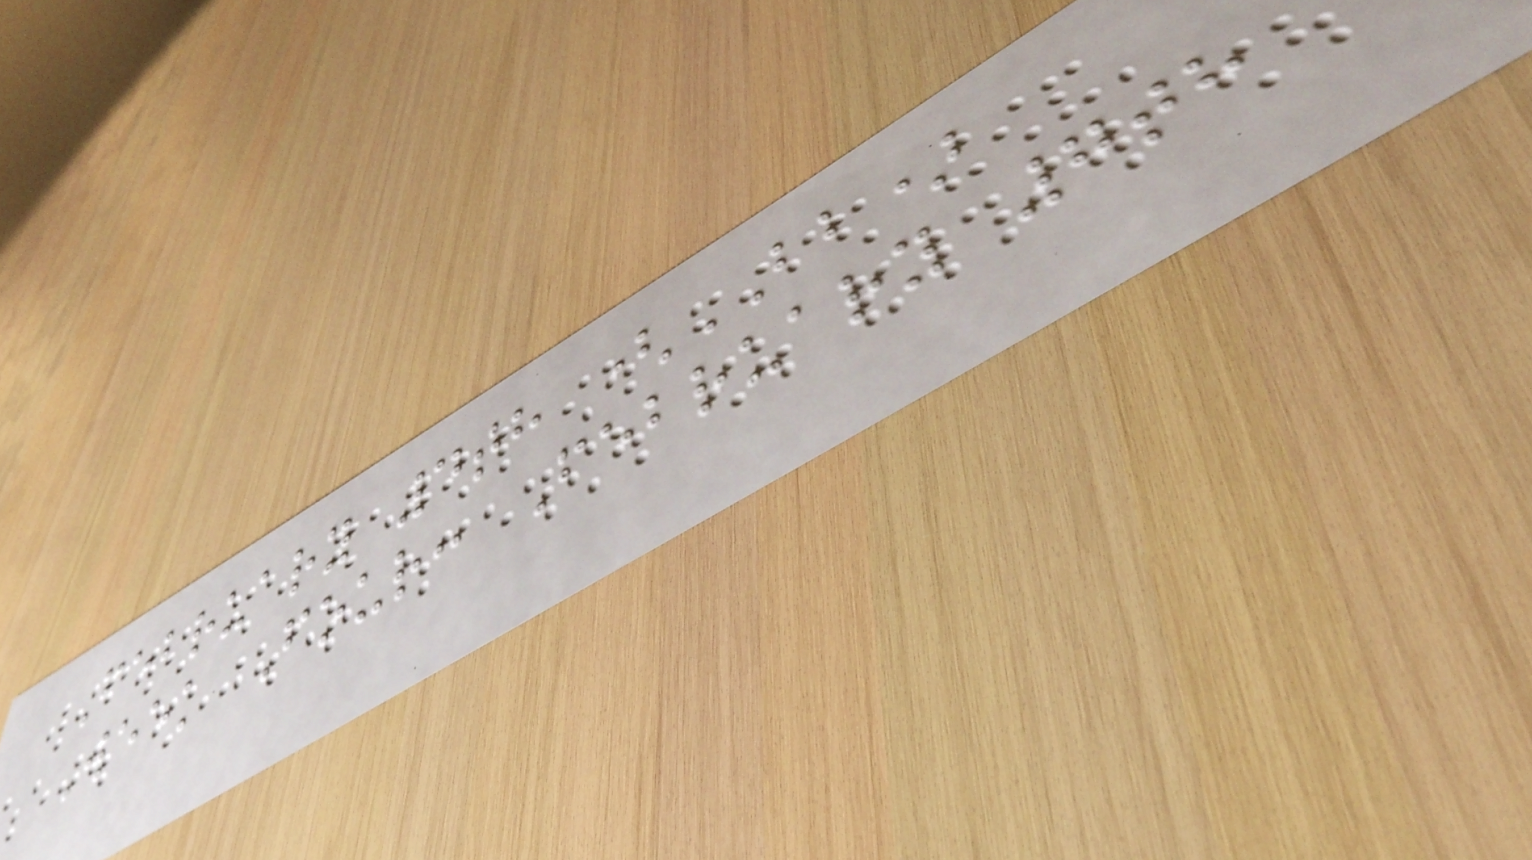February 4th (BB)
Week Four: February 7th
